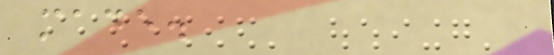made.
